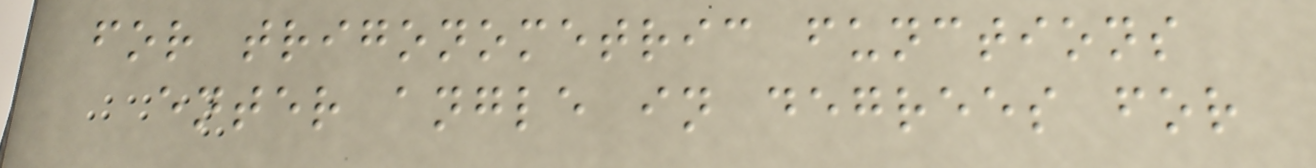for trigonometric functions
enter angle in degrees for
